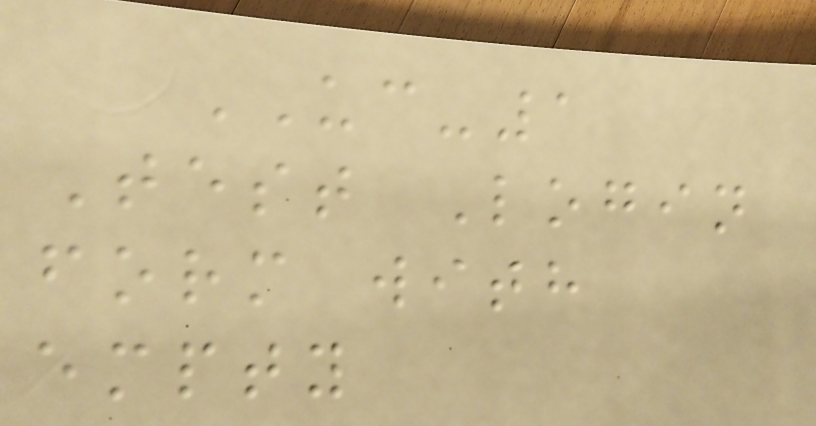UC-1
Test Login
form with
empty
